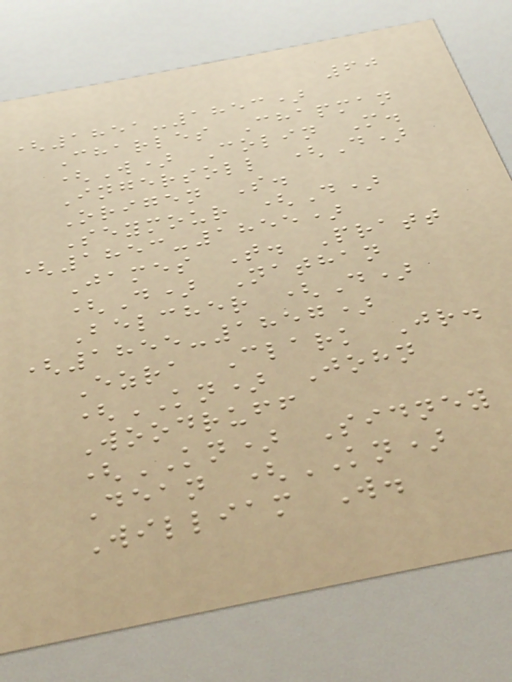60
(1851-1853)
Charles Chapman
(W) Colin M.
Ingersoll (D)
Origen S.
Seymour (D)
(1853-1855)
James T. Pratt
(D) Nathan
Belcher (D)
(1855-1857)
Ezra Clark Jr.
(KN) John
Woodruff
(KN) Sidney
Dean (KN)
William W.
